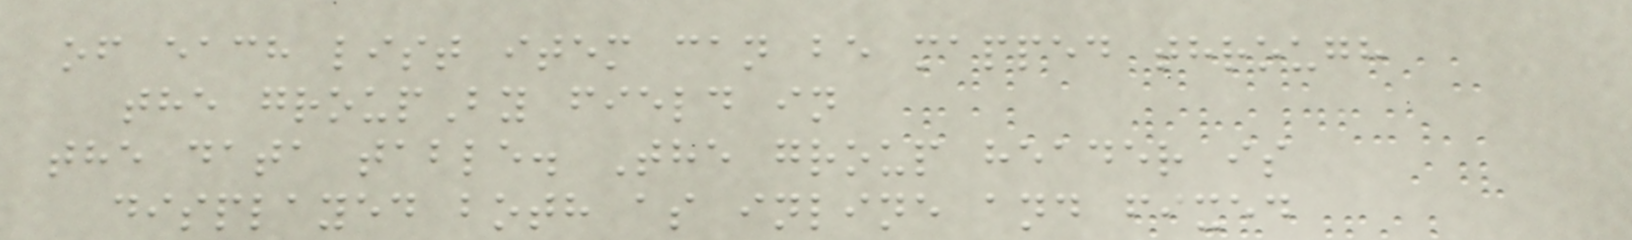of each list item can be mapped through
the groupBy field in
the data table. The group header is
displayed both as inline and fixed
